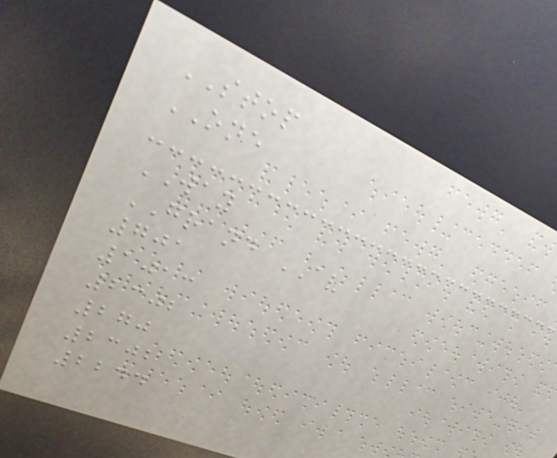STOP
ONE
WAY
GRAND AV
701
1013
2302
270
2302
2244
